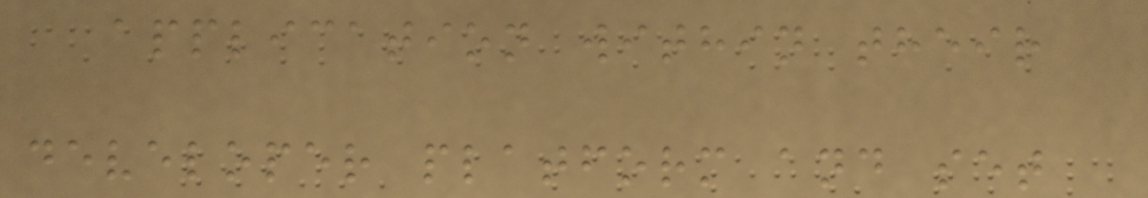application within their
developer platform and set
